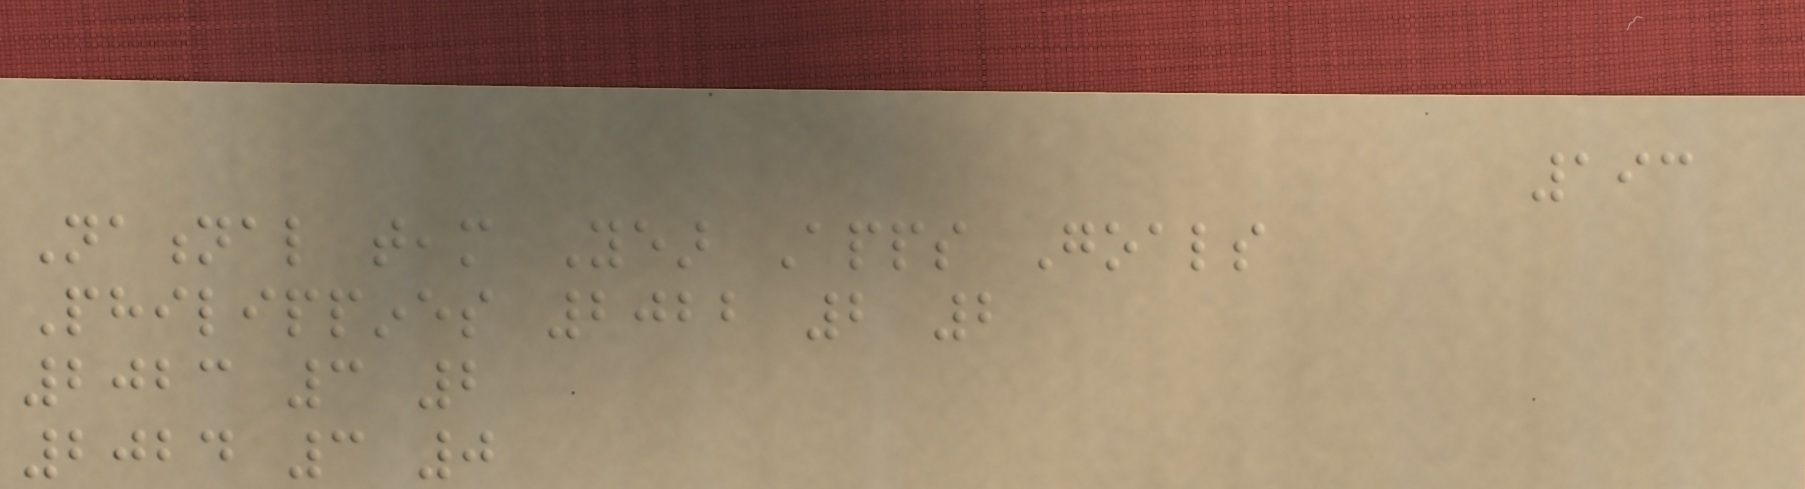193
National team Year Apps Goals
Philippines 2022 2 2
2023 3 2
2024 3 0
